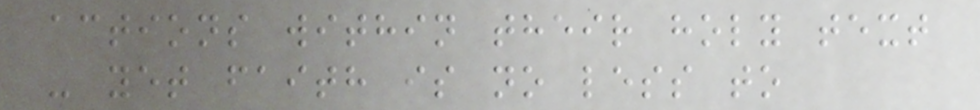actions within their holy text
- yet faith is no less to
